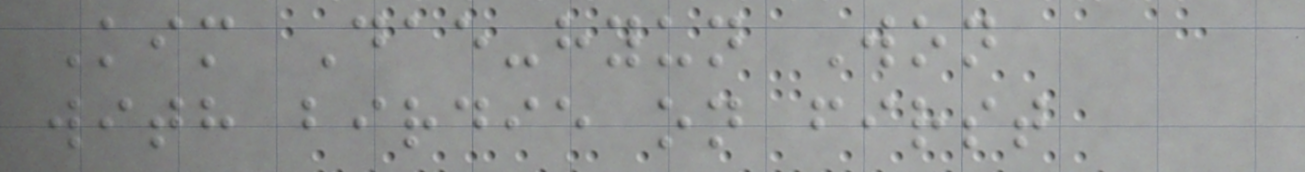Kim Dae-hyun Won
with birdie on first
